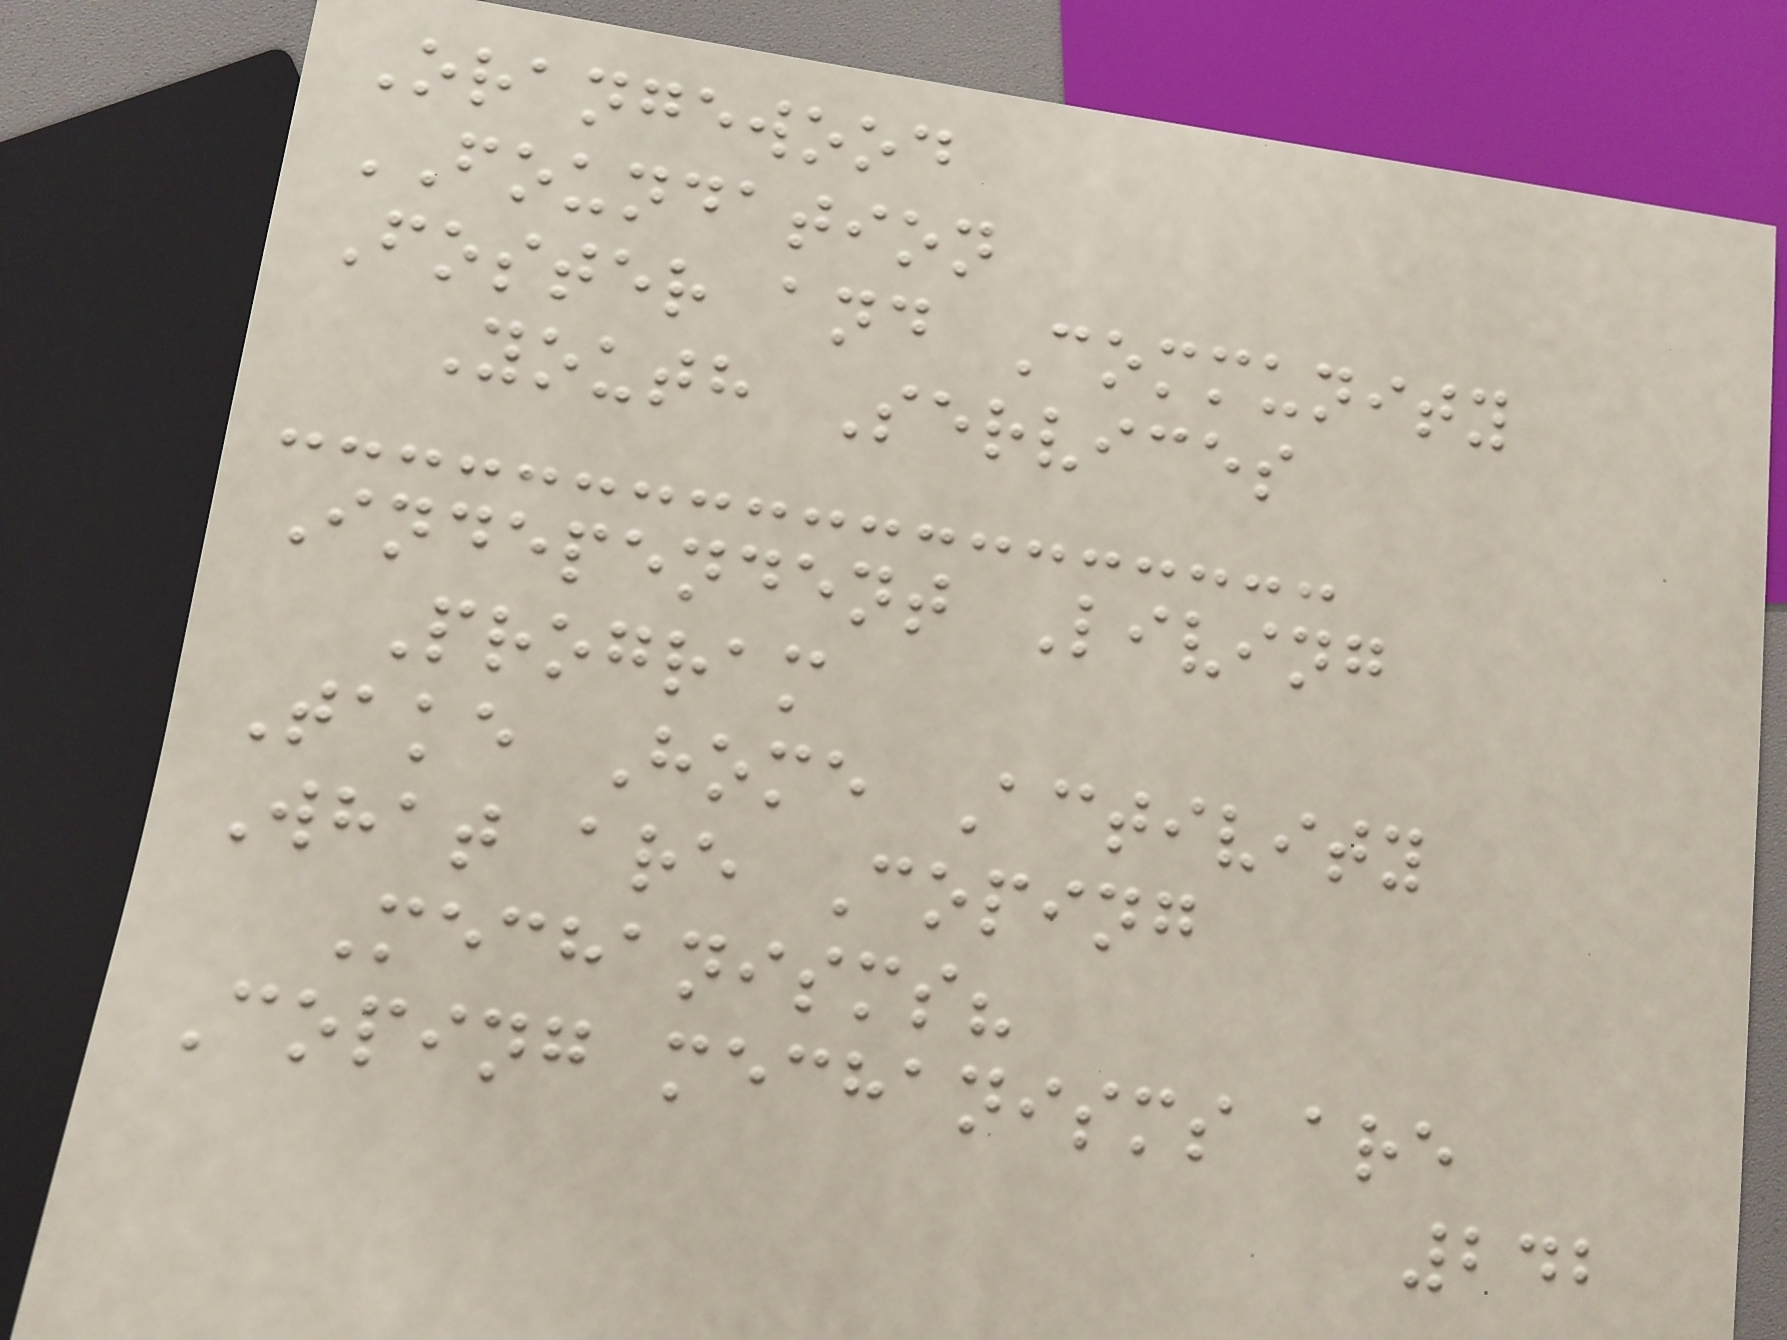Orangewood
FOUNDATION
Foster and Community
Youth Services
Independent Living
Program
Take Home Activity
What are Coping
Mechanisms?
Coping mechanisms are
242
